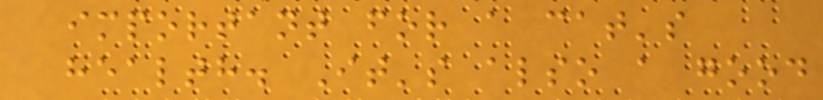important for a cat's
health. It's also a good
